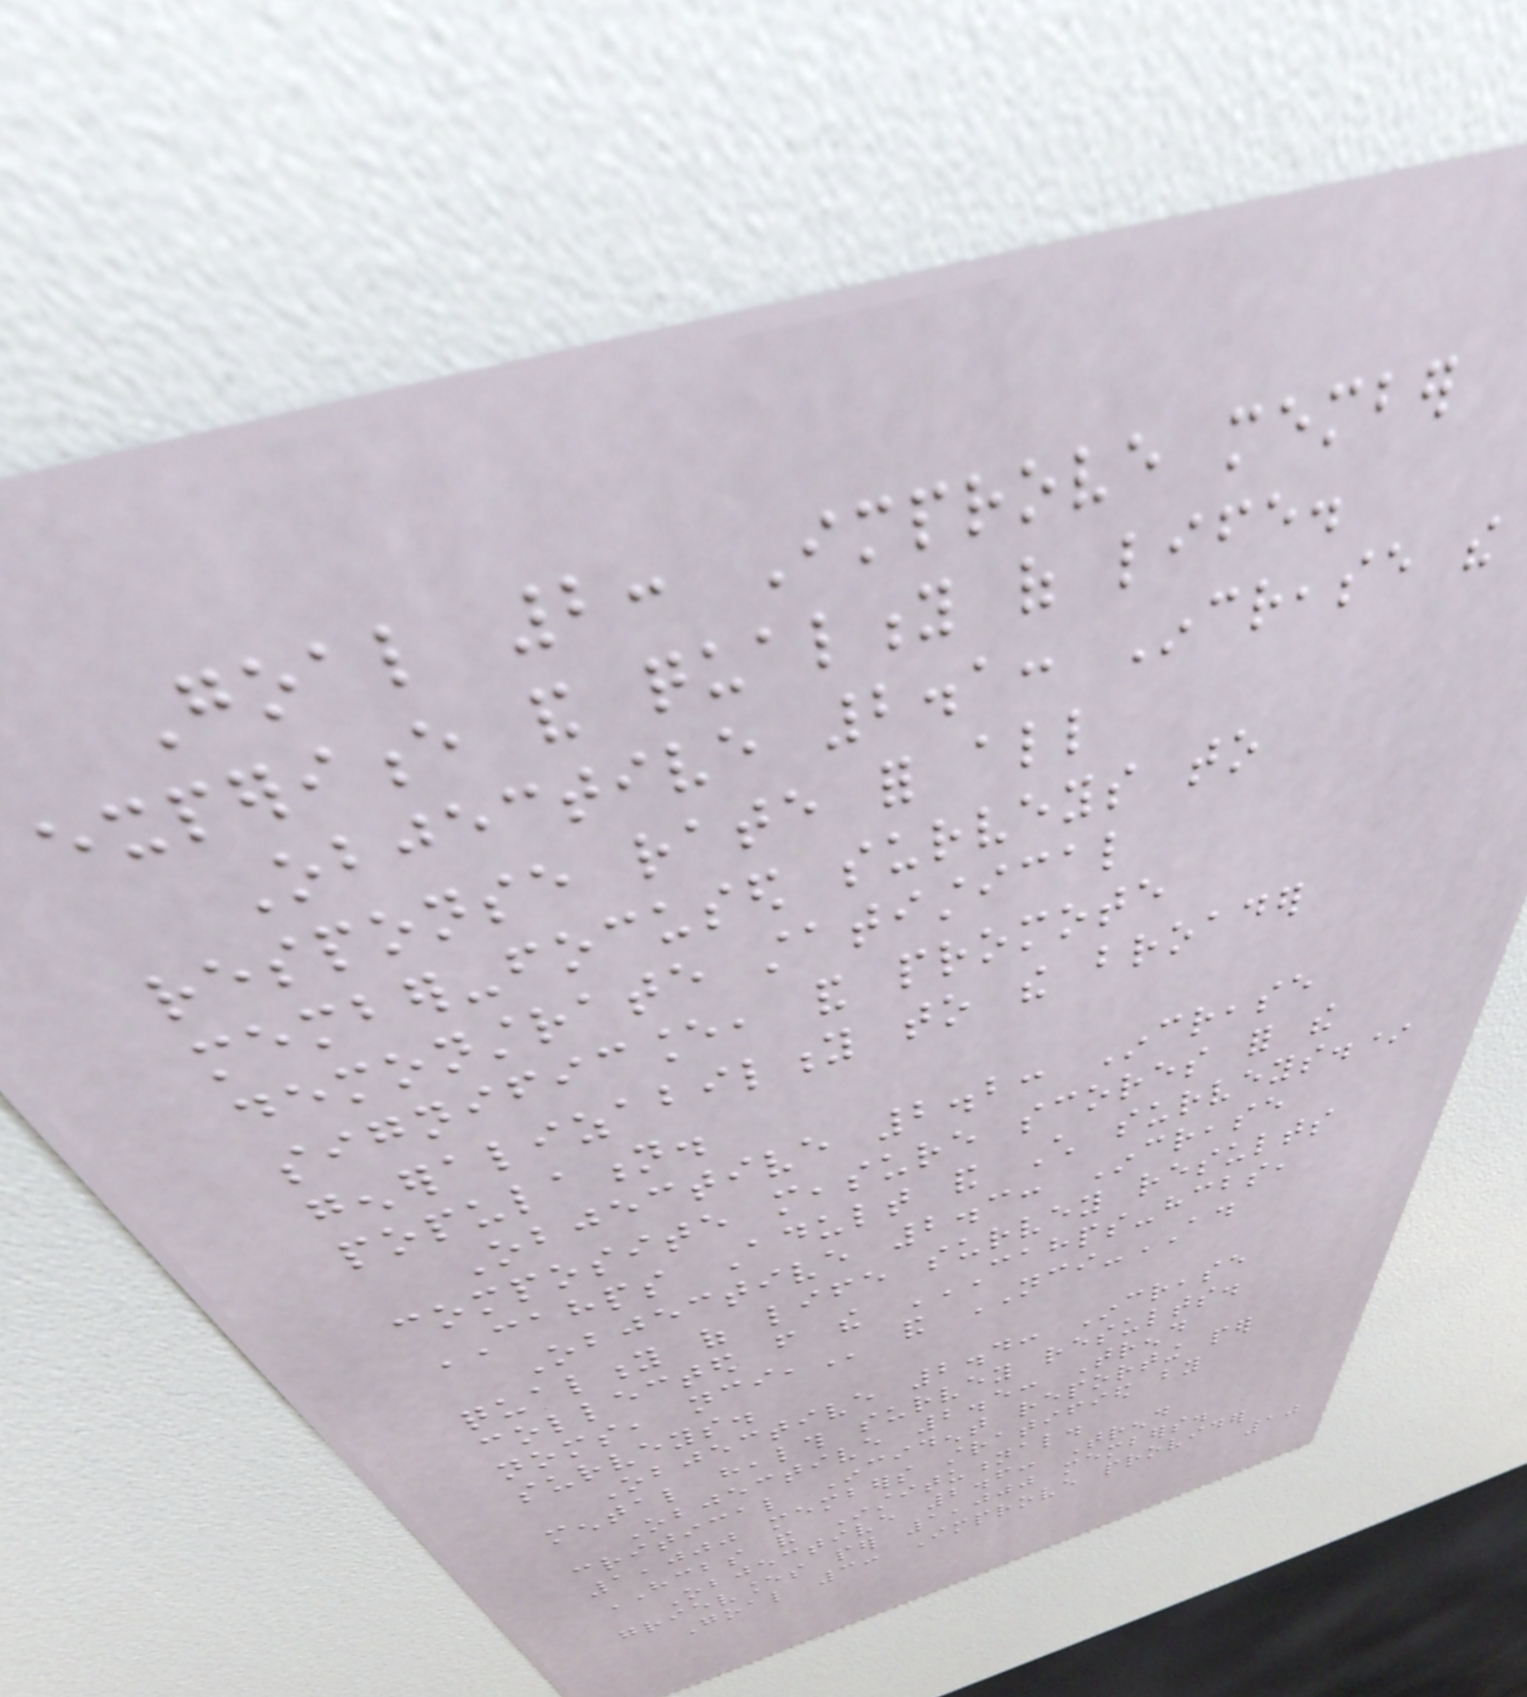Goal 2: Improve member
experience and quality of life.
Objective 2.1: Increase the
response rate for all
member-focused surveys to
demonstrate statistical
significance, and promote
generalizability to the broader
population.
Objective 2.2: Increase
composite measure scores for the
CAHPS Adult and Child surveys.*
Objective 2.3: Increase
quality of life survey results
collected from the CAHPS-HCBS,
NOMS, NCI, and NCI-AD
surveys.
Objective 2.4: Increase
mental health survey results.
Objective 2.5: Trend
critical Incident reporting per
1,000 members stratified by
HCBS and Institutional.
Objective 2.6: Trend
grievances per 1,000 members.
Goal 3: Improve provider
10
